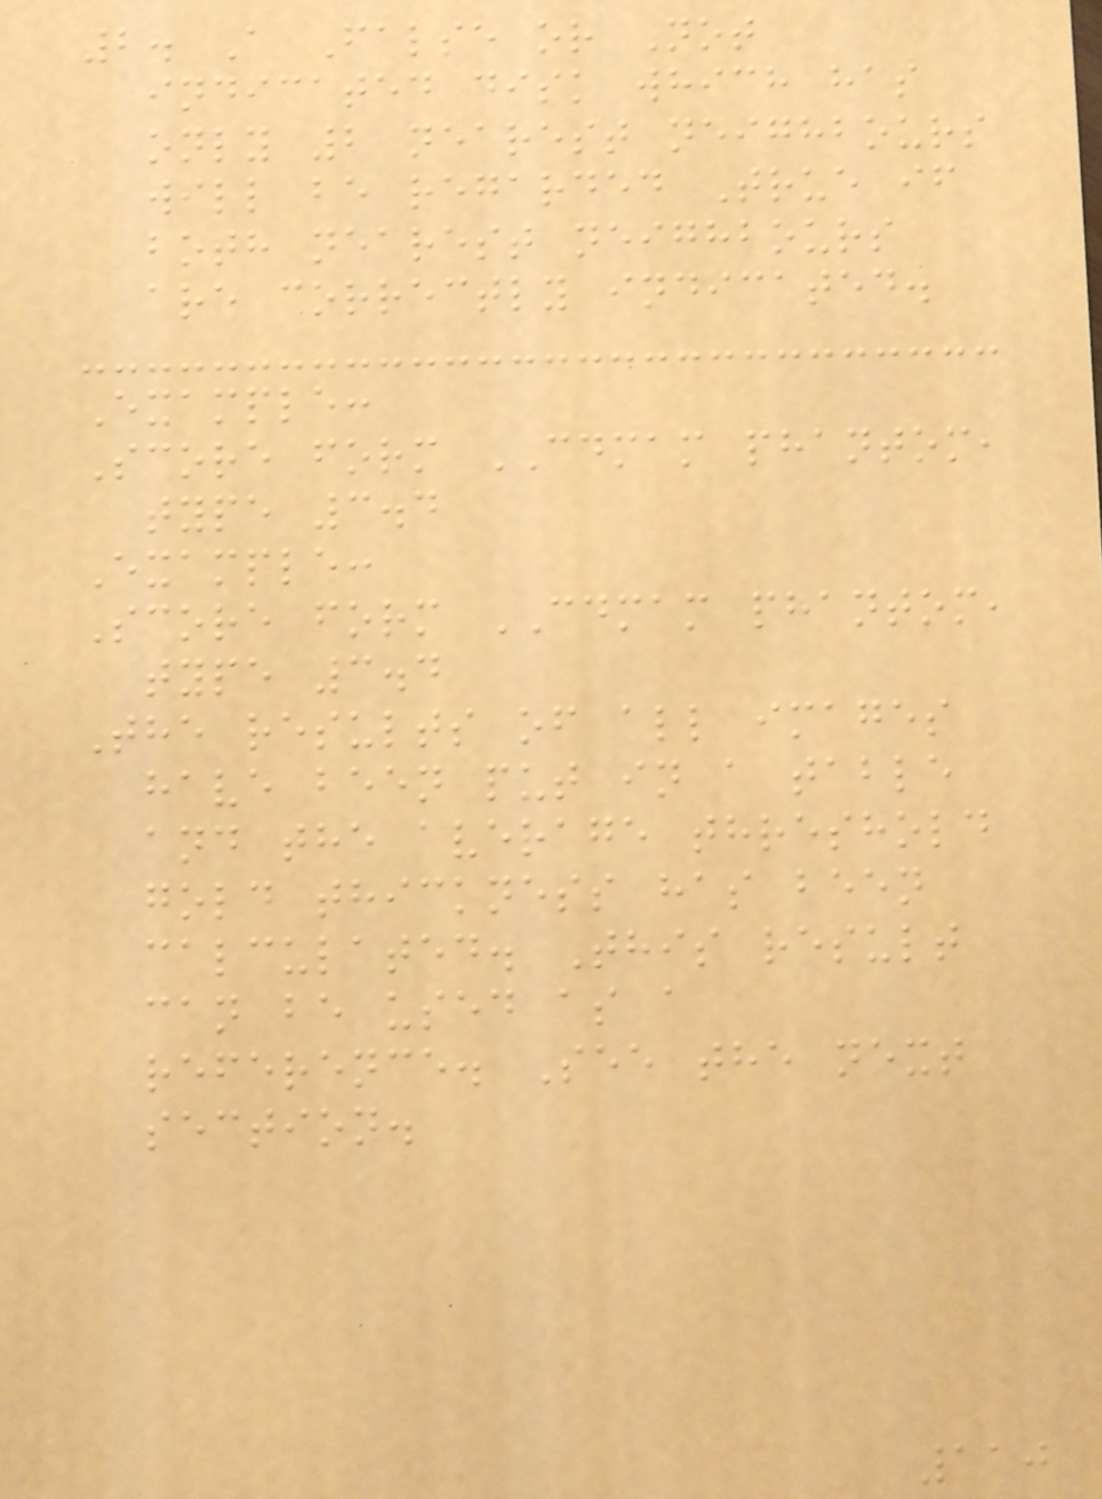2. A False or Not
indicated disk which has
only 2 nearest neighbours
will be regarded True if
both nearest neighbours
are correctly indicated.
Example:
Score form CDMAM phantom,
type 3.4
Example:
Score form CDMAM phantom,
type 3.4
The results of all images
have been put in a table
and the average threshold
gold thickness has been
calculated. This result
can be used as a
reference. See the next
section.
110
